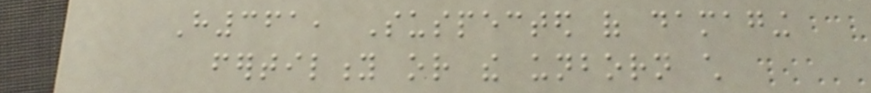H361, Suspected of damaging
fertility or the unborn child
